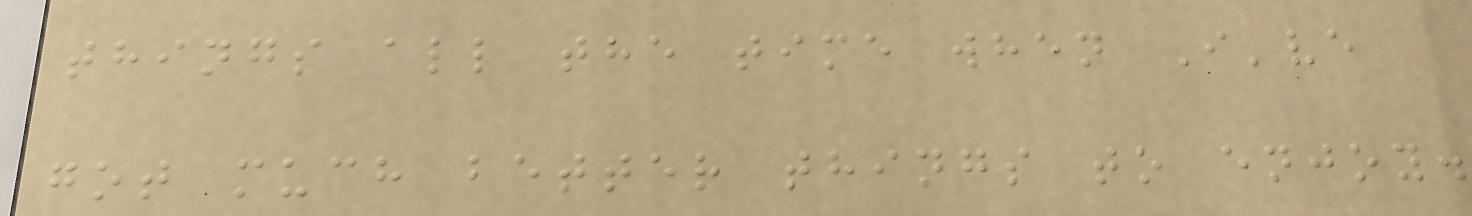things all the time when I've
got much better things to enjoy.
